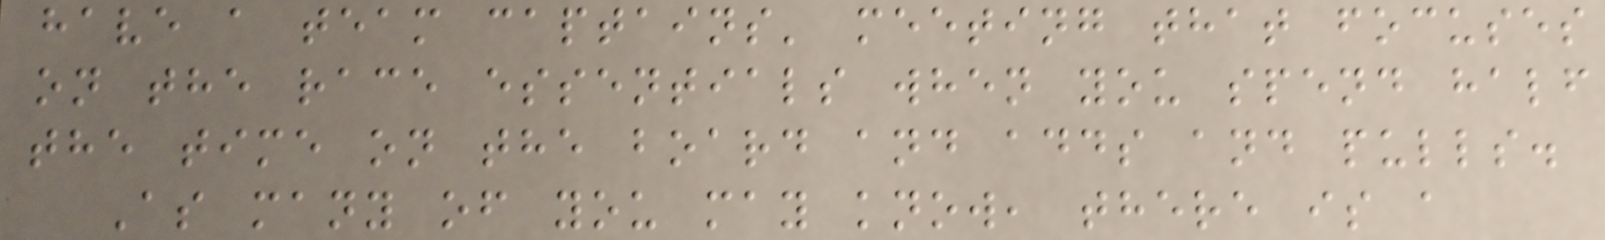have a team captains' meeting that focuses
on the race essentials when you spend half
the time on the board and adds and pulls.
As many of you may know, there is a
